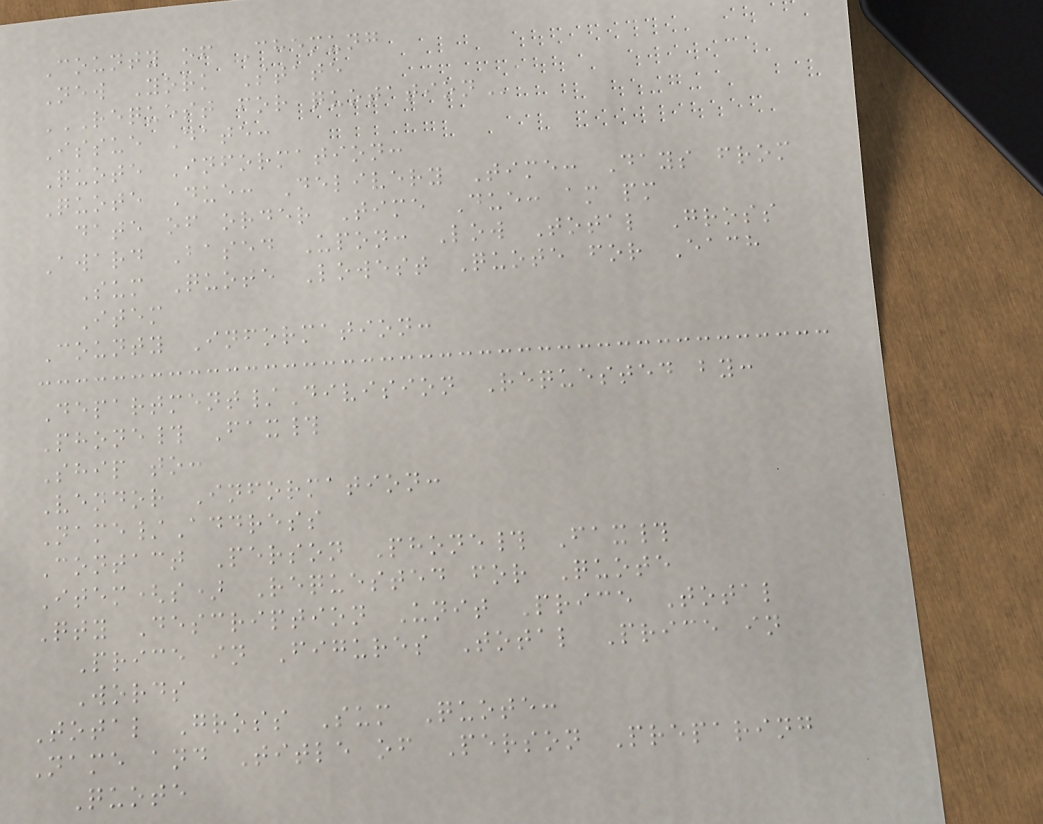County of Chemung
New York State
REQUEST FOR QUOTATION
Issue Date:
Quote Information:
Quote Due: Delivery Time: Days from
date of order Time Due: am pm
Award Based Upon: Low Total Gross
Sum Quote Lowest Quote for Each
Item
County Information:
Department/Division Requested by:
Phone# Fax#
Ship to:
Vendor Information:
Name/Address
Contact Person Phone# Fax#
Item(s) Requested for Quote
Qty Description Unit Price Total
Price in Figures Total Price in
Words
Total Gross Sum Quote:
Name and Title of Person Preparing
Quote
